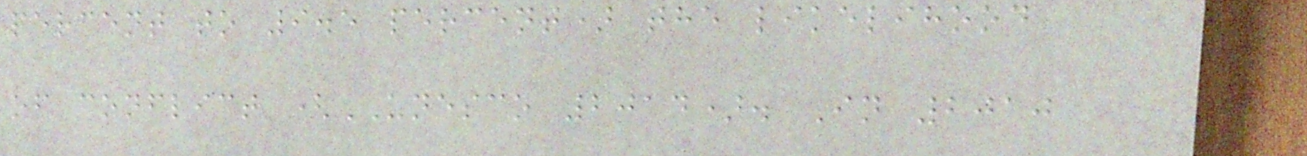percent to 9.5 percent) the likelihood
of conflict (UNESCO 2014). In 2010
